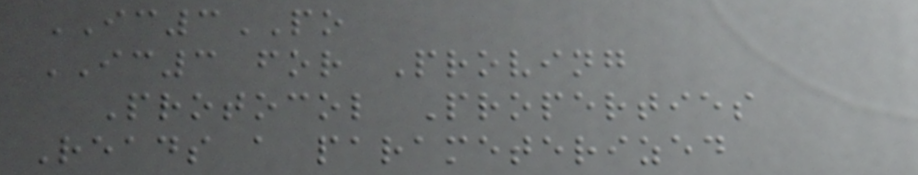IC3PO
IC3 for Proving
Protocol Properties
Reads a parameterized
